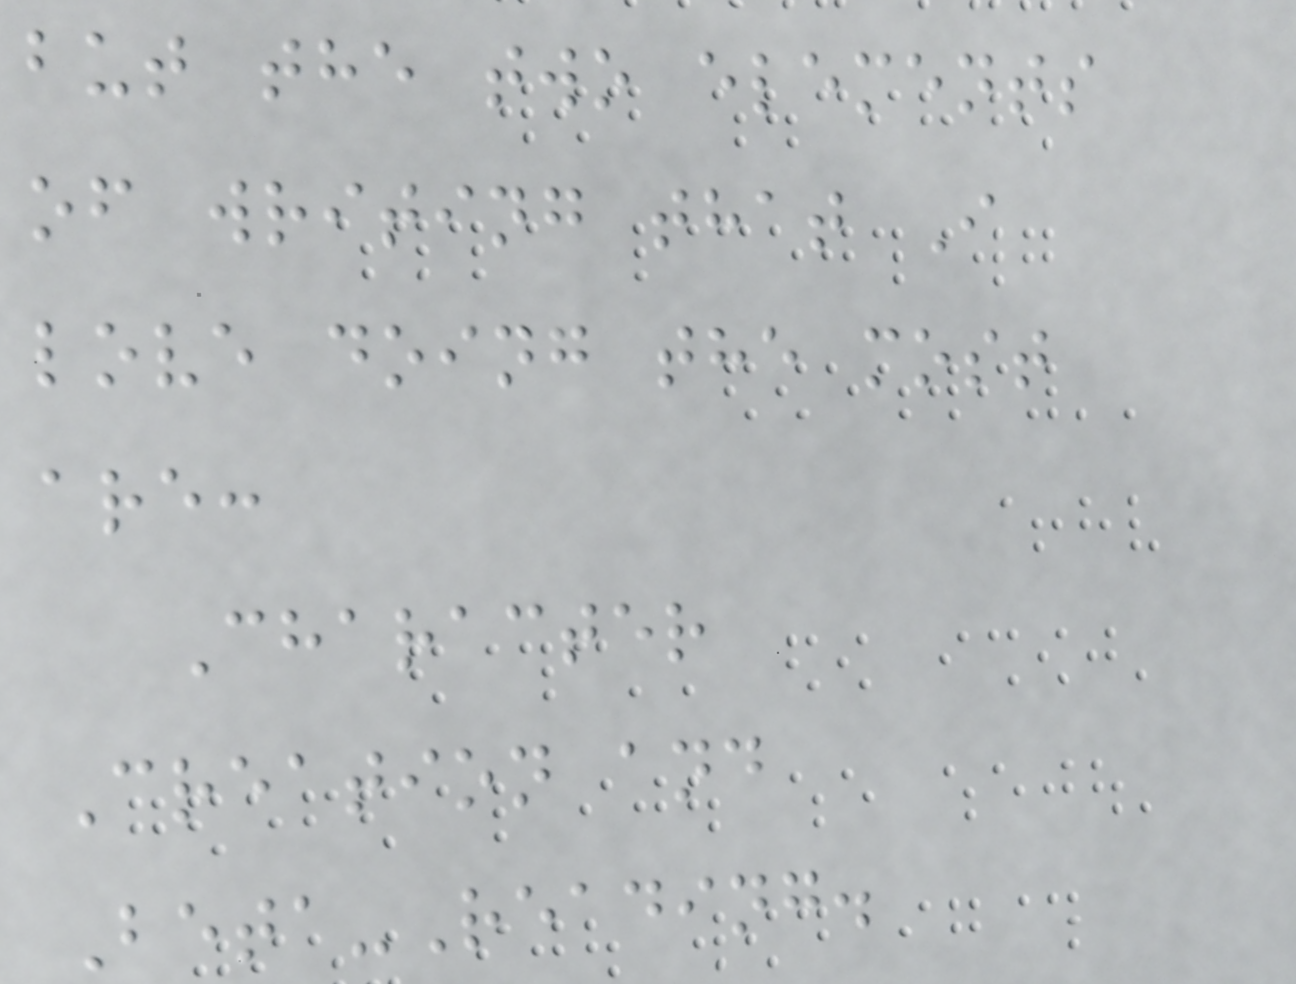but the two elements
of writing that I
love doing the most
are:
Character
Creation and
Beta-Reading.
